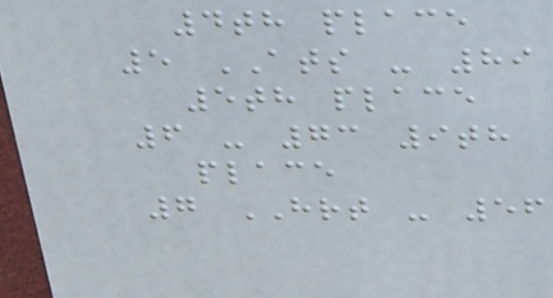4th place
5 ATS - 89
5th place
6 - 73 9th
place
7 HRT - 56
